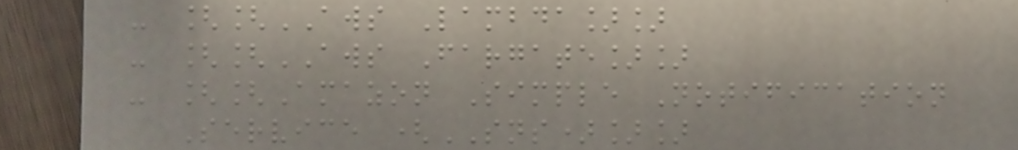- [[AWS Lambda]]
- [[AWS Fargate]]
- [[Amazon Simple Notification
Service (SNS)]]
